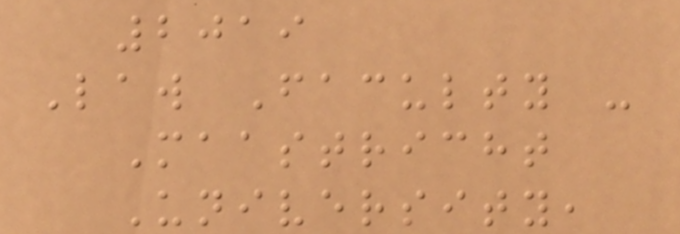2019
Law Faculty -
Maastricht
University,
